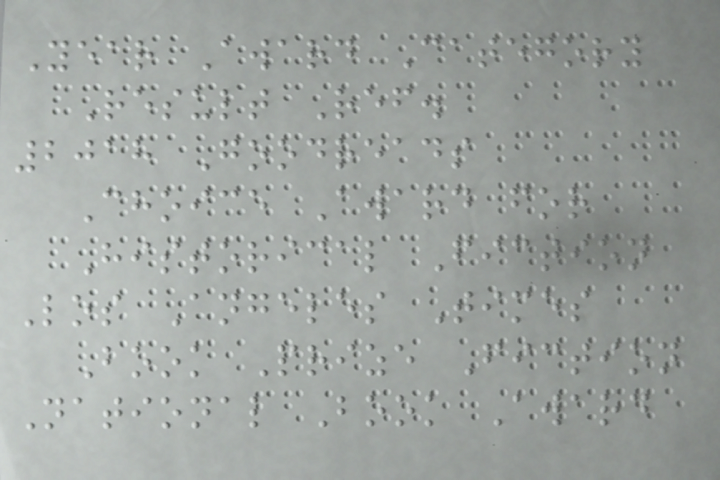Year Award Category
Result Ref.
2018 Goodreads
Choice Award for
Historical Fiction
Los Angeles Times
Book Prize Fiction
National Book Award
